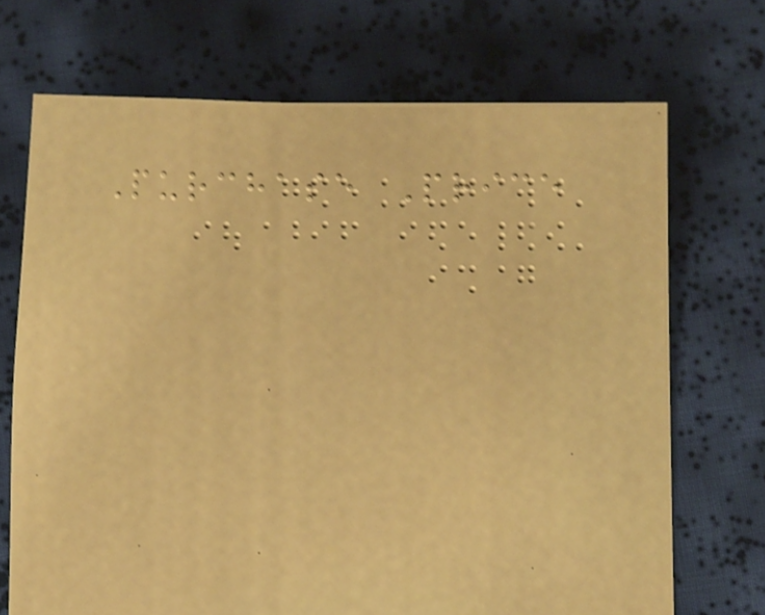Purchase Price
